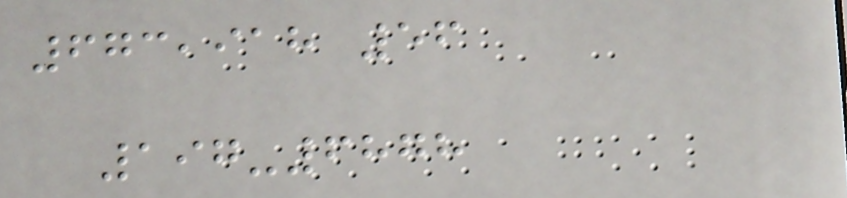673,918 56
197-6878
